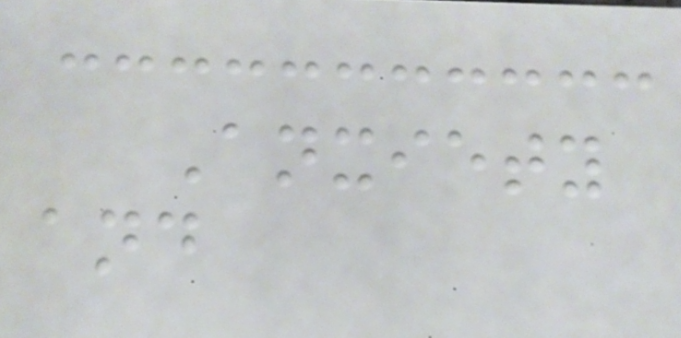Anxiety
and
